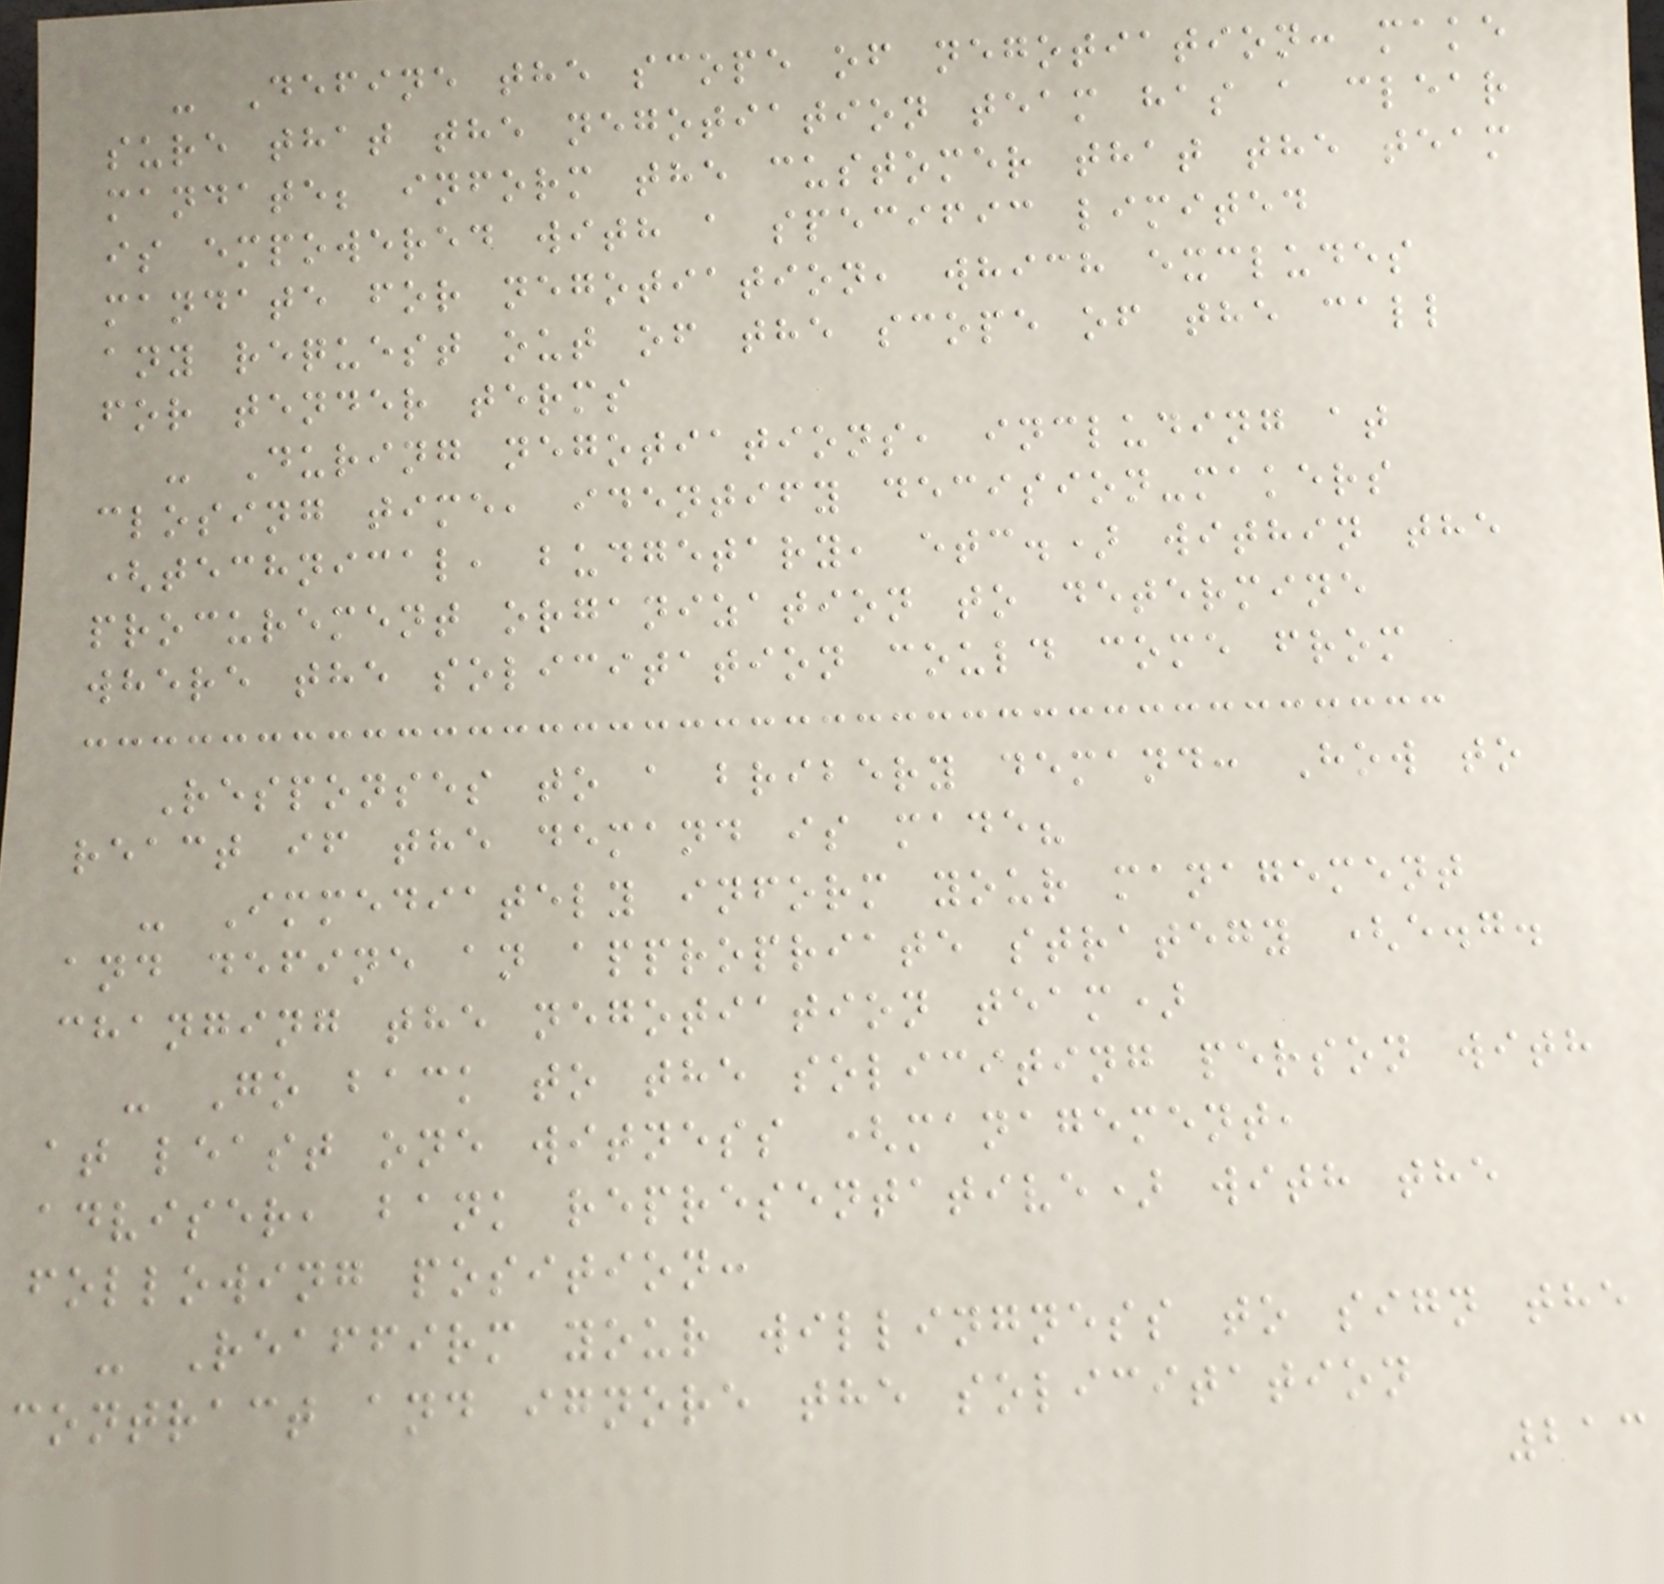- Define the scope of negotiation: make
sure that the negotiation team has a clear
mandate; inform the customer that the team
is empowered with a specific limited
mandate for negotiation, which excludes
any request out of the scope of the call
for tender terms
- During negotiations, including at
closing time, identify decision-makers
(technical, budgetary, etc.) within the
procurement organization to determine
where the solicitation could come from
Responses to a bribery demand: How to
react if the demand is made?
- Immediately inform your management
and define an appropriate strategy (e.g.
changing the negotiation team)
- Go back to the soliciting person with
at least one witness (management,
adviser, bank representative) with the
following position:
- Reaffirm your willingness to sign the
contract and ignore the solicitation
213
